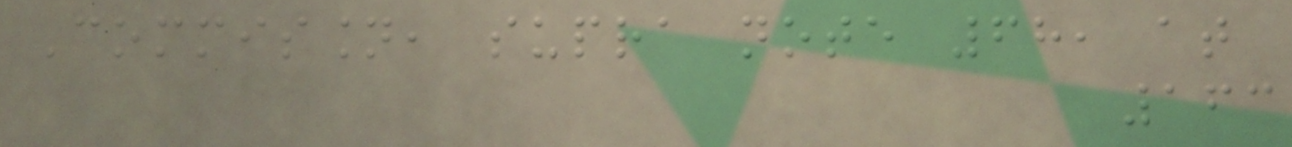Commission, supra note 68, at
163
